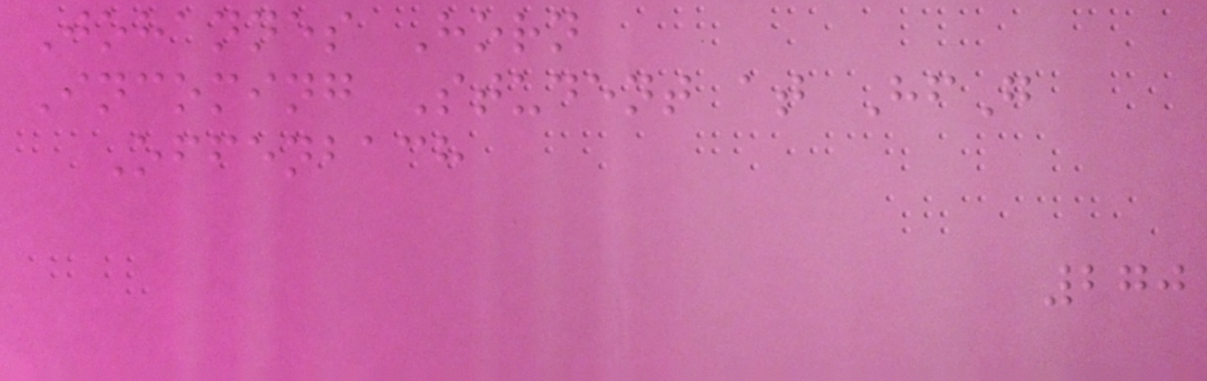Johannes Horn
Incoming Student at HfG
Offenbach
270
